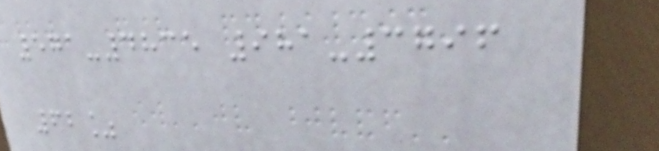571-4835 981-3796
62%
